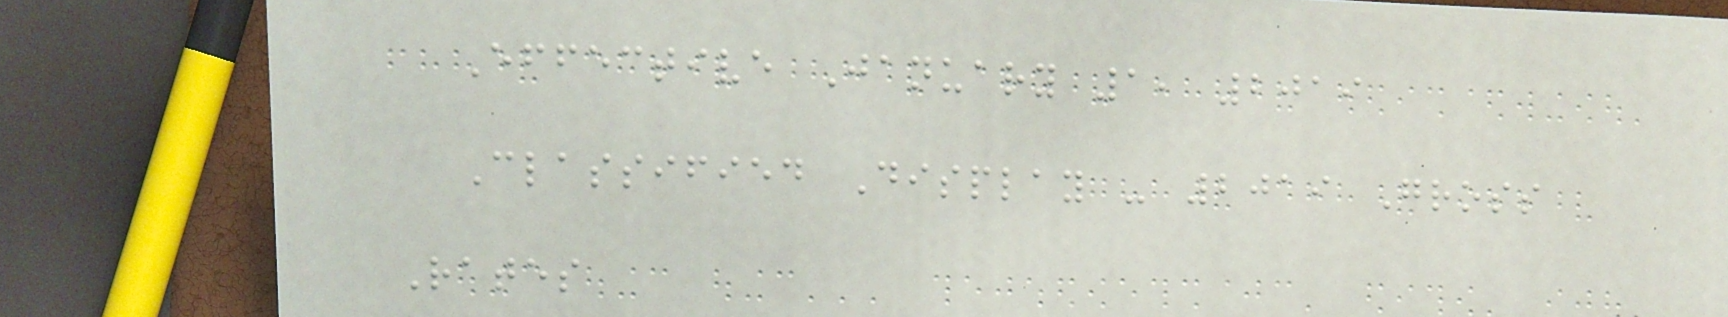Effective January 1, 2019
Classified Display - 2019 Gross
Rates
